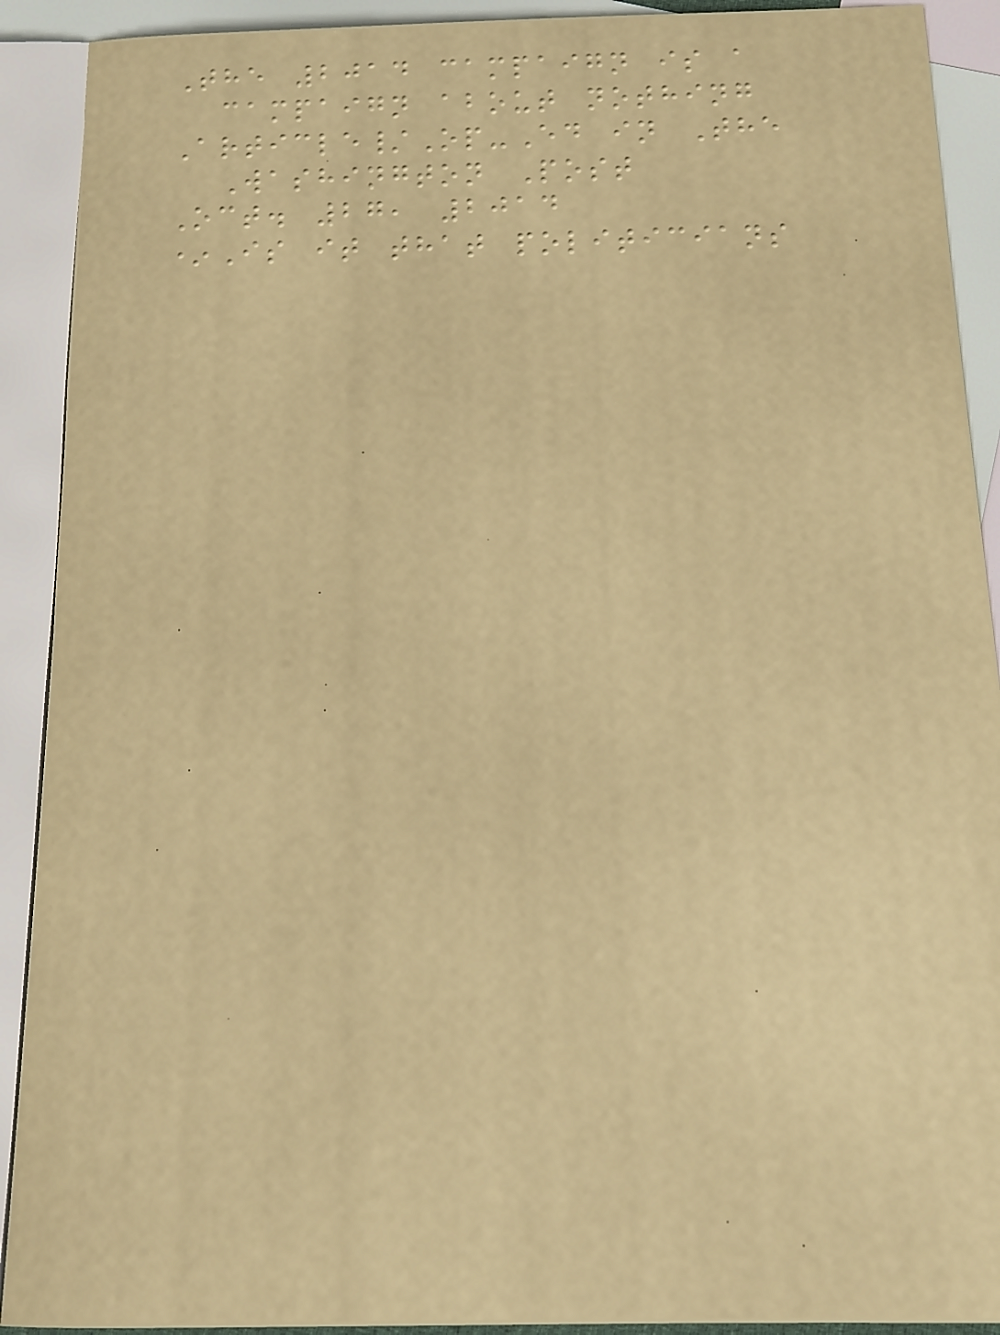The 2014 campaign is a
campaign about nothing
Article/Op-Ed in The
Washington Post
Oct. 27, 2014
*Is it that politicians
